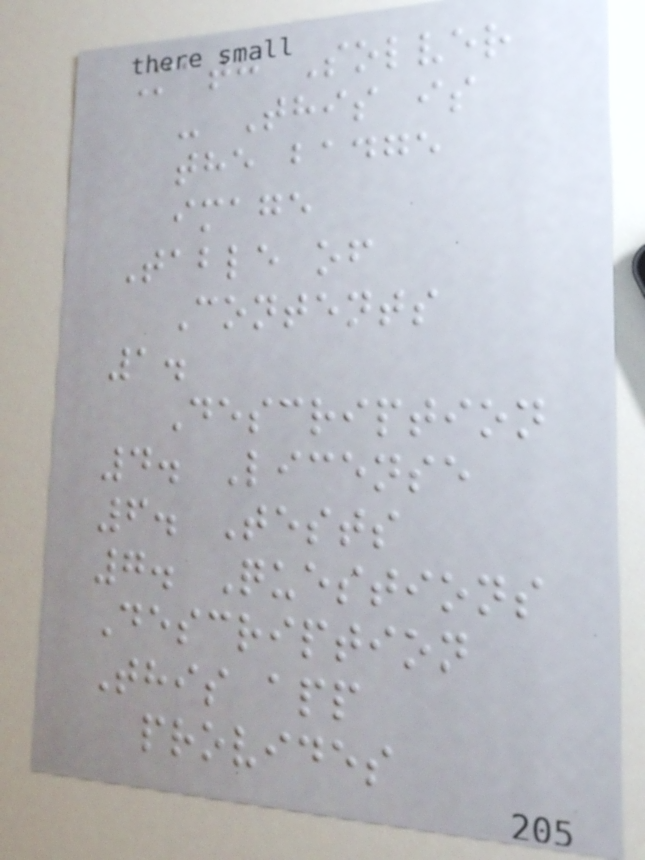Math Solver
- This is
the badge
image
Table of
Contents
1.
Description
4. License
6. Tests
7. Questions
Description
This app
provides
